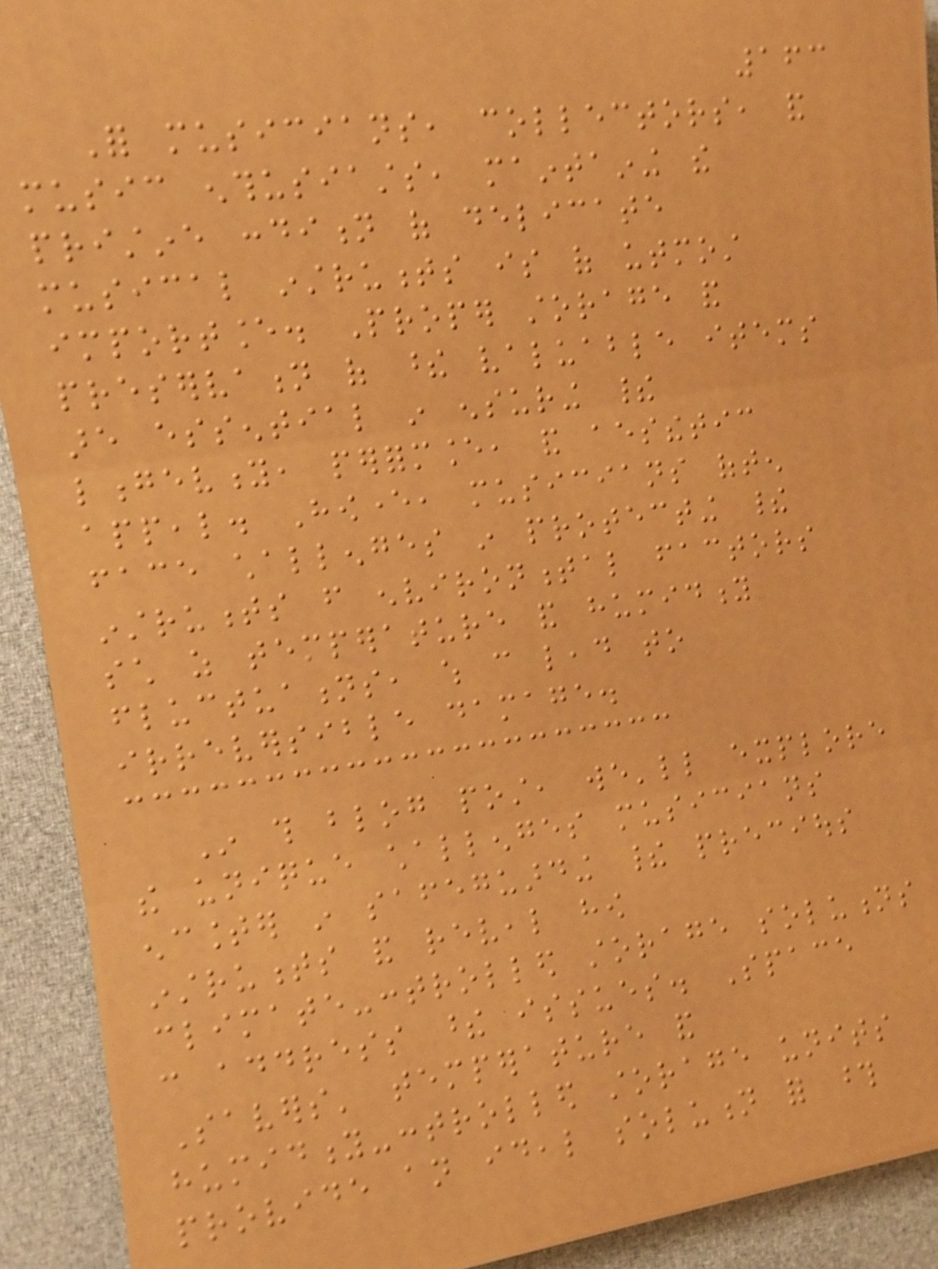163
For musicians, collectors, and
music enthusiasts, maintaining the
pristine condition of delicate
musical instruments is of utmost
importance. Proper storage and
preservation of these valuable items
are essential in ensuring their
longevity, performance, and aesthetic
appeal. However, musicians often
face challenges in protecting their
instruments from environmental factors
such as temperature and humidity
fluctuations, which can lead to
irreversible damage.
In this blog post, we'll explore
the unique challenges musicians
encounter in safeguarding their precious
instruments and reveal how
climate-controlled storage solutions
can address these issues. Space
Savers' temperature and
humidity-controlled storage units
provide an ideal solution for those
